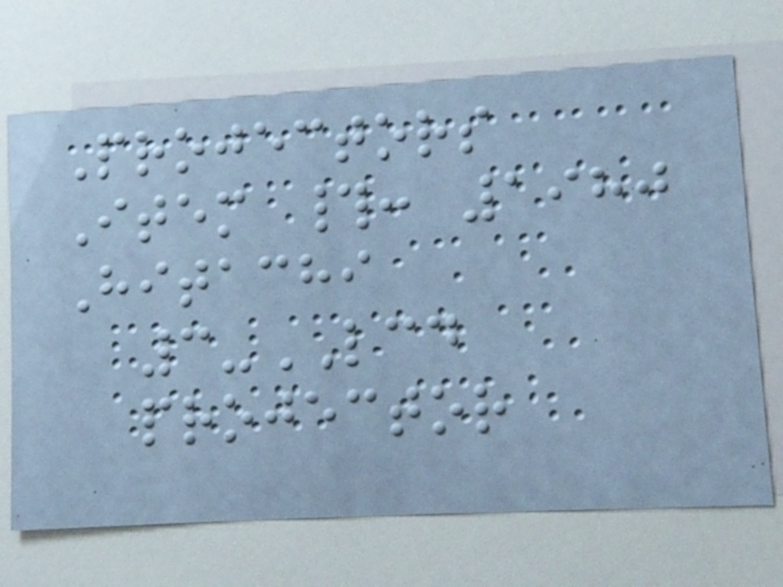Projectors
Item #: 1980
Hitachi
3-LCD
projector
